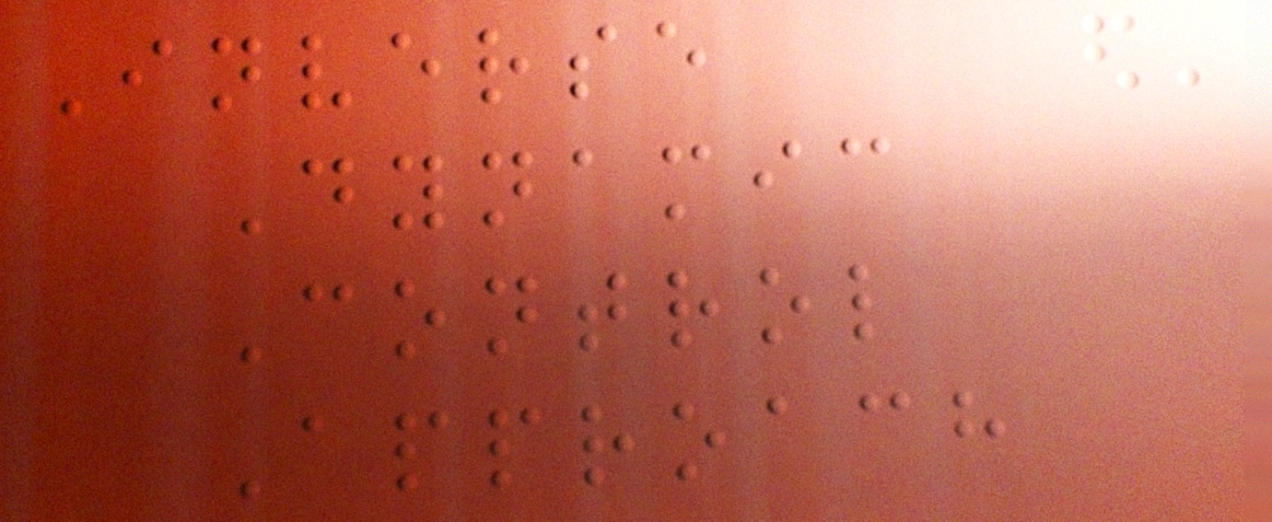Inverse
Dynamic
Control
Approach
